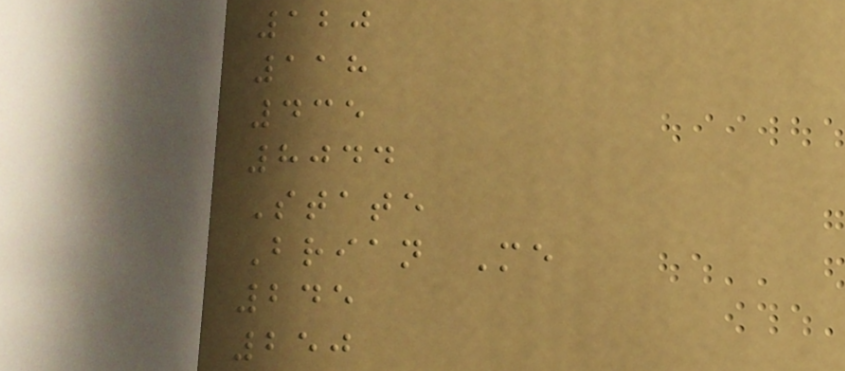120
118
435
8044
State
Brian Me
245
250
